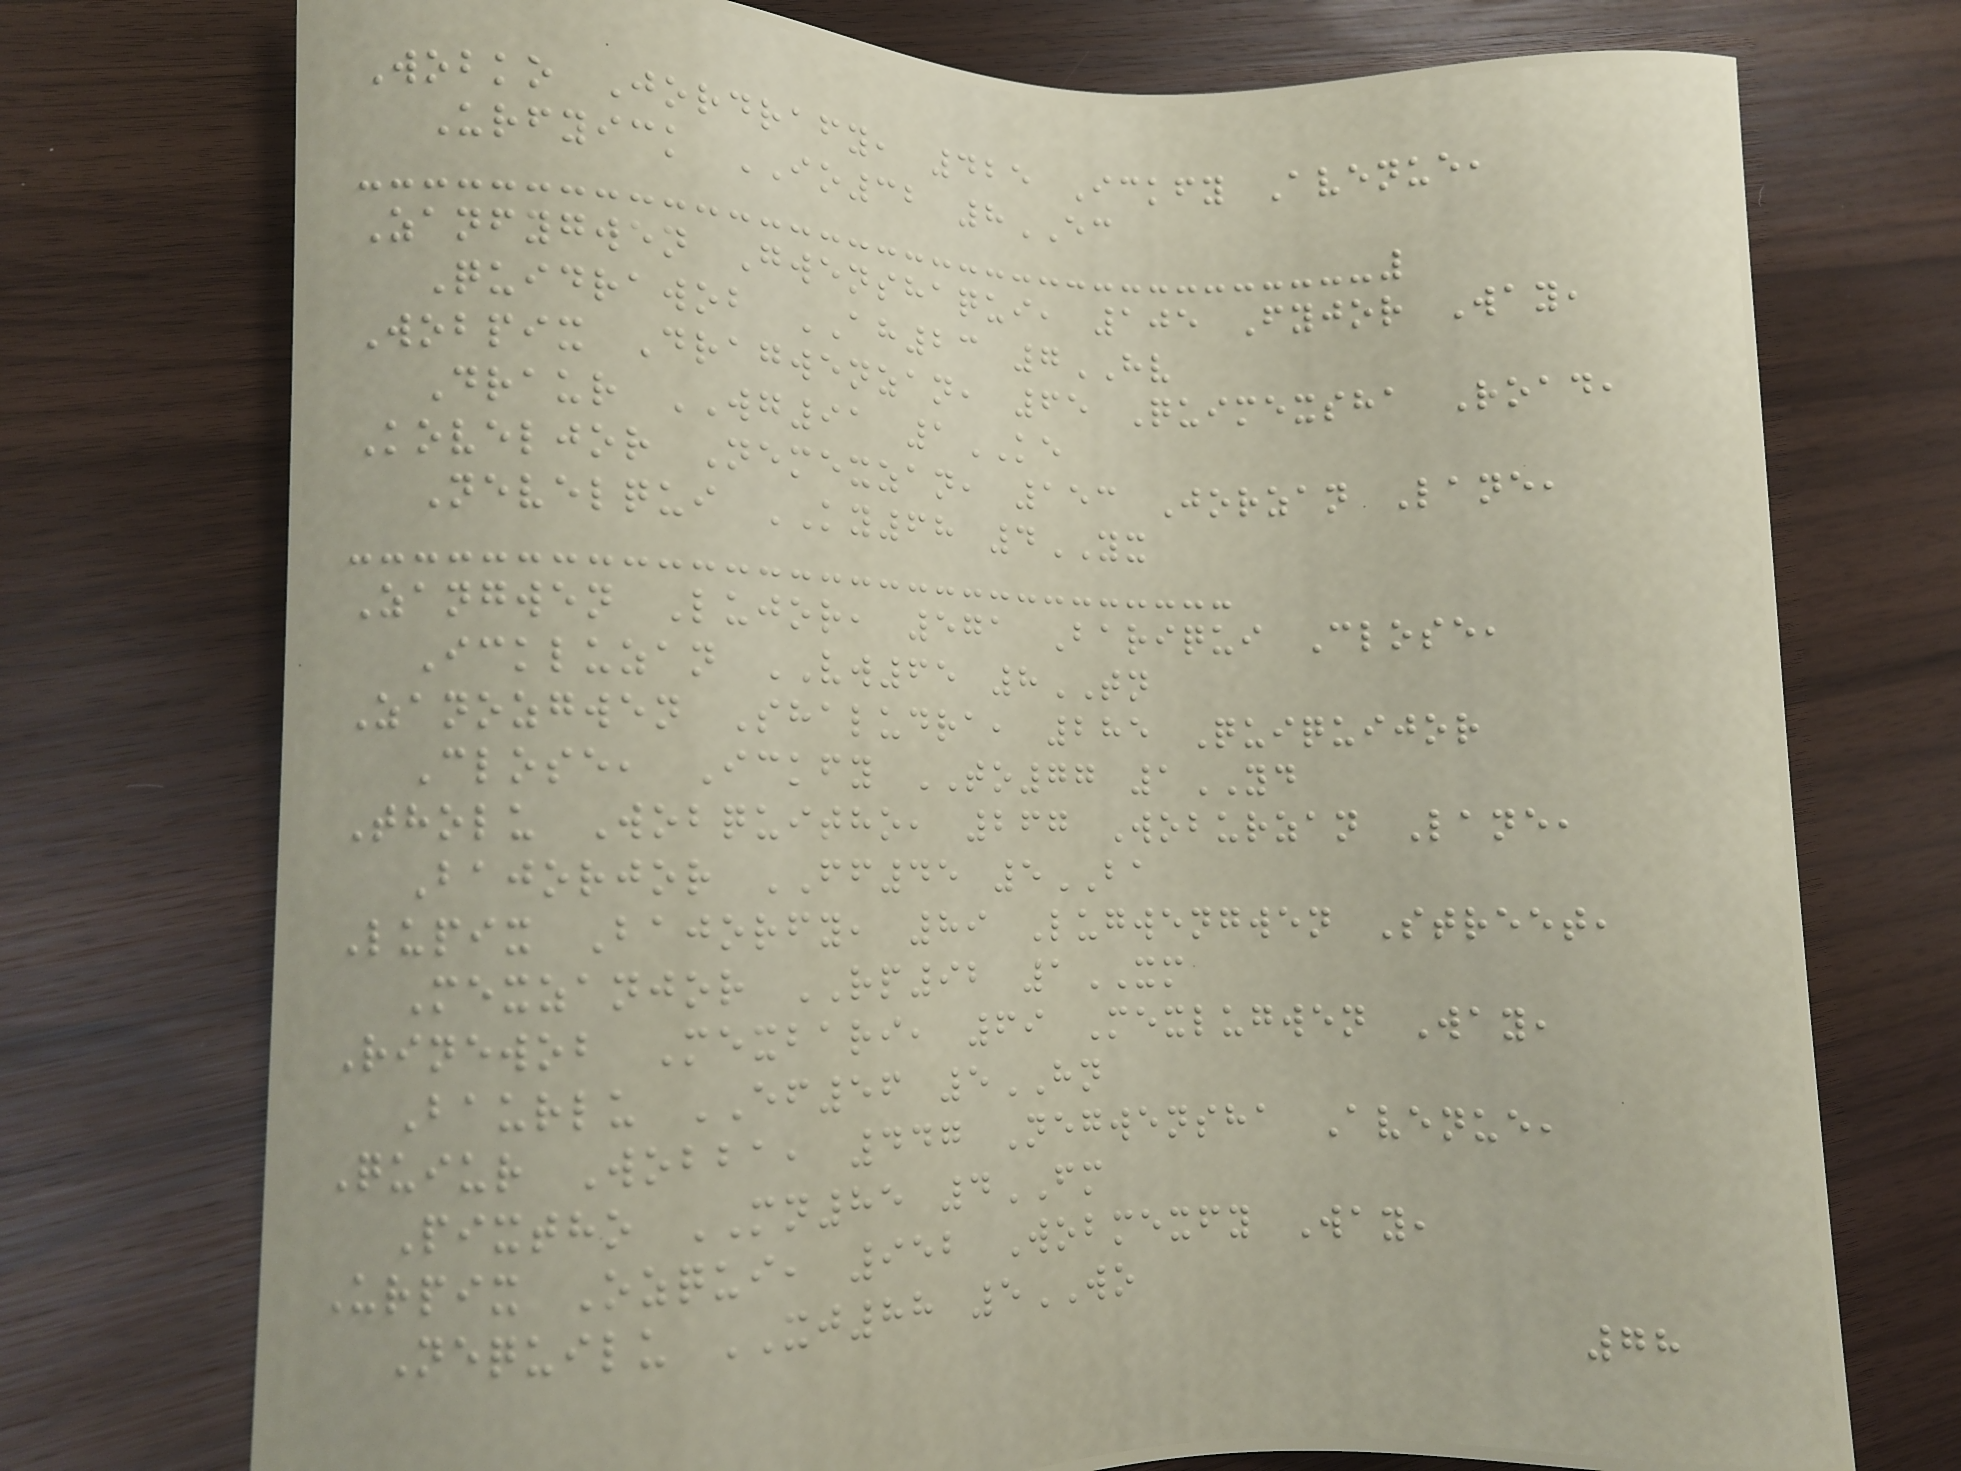Wobko Jordrafy, 425 Ickfy Avenue,
Urfyick IO32 8EC
Zanfygwen Gwenshaqui, 105 Fyjor Way,
Quidrawob AH23 7HV
Wobpix Dragwenzan, 65 Quimexsha Road,
Draur WG91 1KE
Koveljor Nemexzan, 153 Jorzan Lane,
Nevelqui KY68 4YX
Zangwen Lujor, 571 Bariqui Close,
Ickluzan VW65 8TN
Zanozgwen Shaludra, 285 Quiquijor
Close, Ickfy TO77 1YD
Tholu Wobquitho, 267 Woburzan Lane,
Bajorjor FF45 5BA
Lupix Bajorfy, 89 Lugwengwen Street,
Mexzanjor RP92 1XM
Rinewob Mexbari, 69 Mexlugwen Way,
Baurlu EF56 5HN
Quiur Wobba, 447 Negwensha Avenue,
Pixtho MN85 4FM
Urpix Ozqui, 952 Wobmexfy Way,
Nequilu XJ88 5WO
78
